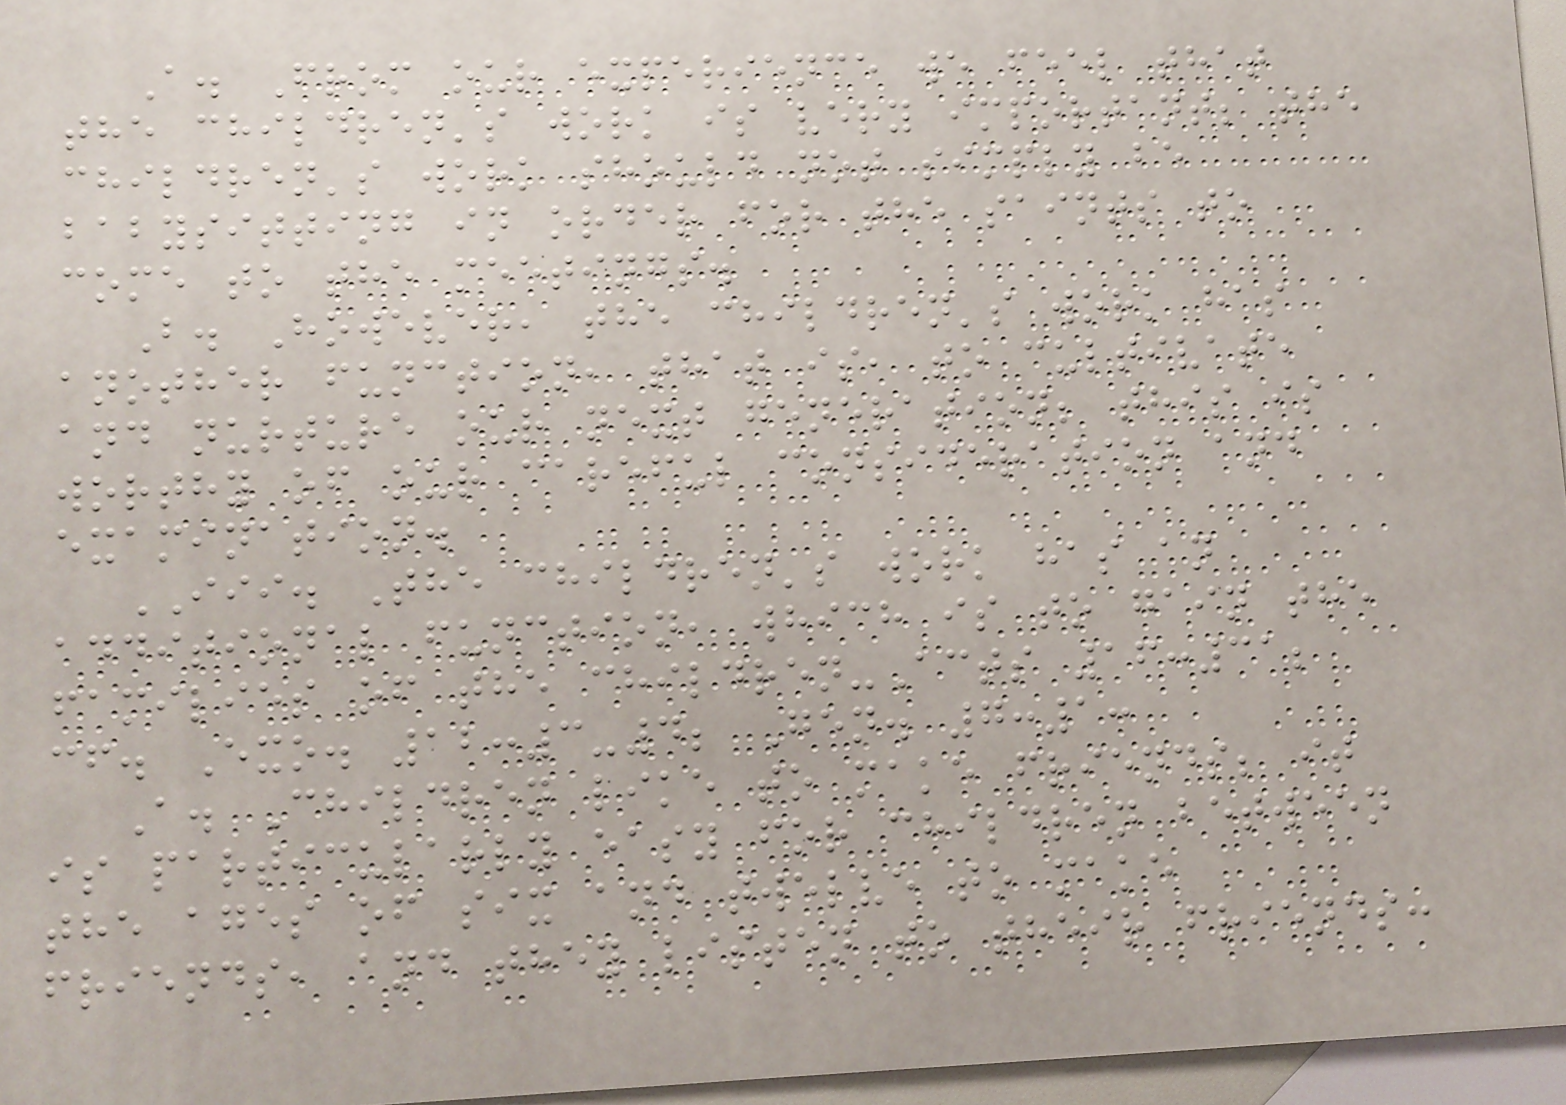A. From our experience we feel that
the children's work is very important; the
children's work should not simply be
babysitting in order for the saints to
come to the meetings.
B. However, the children's work has
another function, that is, to cultivate
and nurture our next generation; this is
worthy of our careful consideration and
examination.
III. The children's work has an
additional function, which is to gain the
families of the children-Acts 16:31;
cf. Exo. 12:3-4; Gen. 7:1:
A. Children like to make friends; it
is particularly easy for children between
the ages of six and twelve to make
friends, and they listen to their friends:
